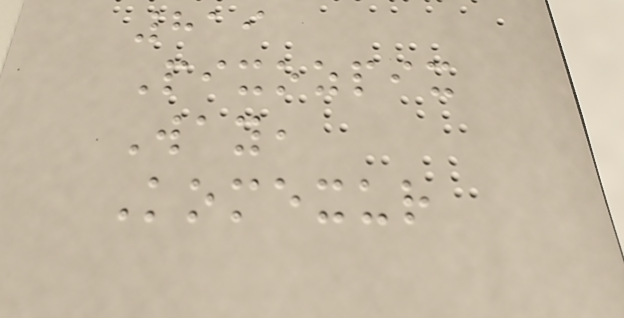819
Pixozpix
Way,
Komexur
